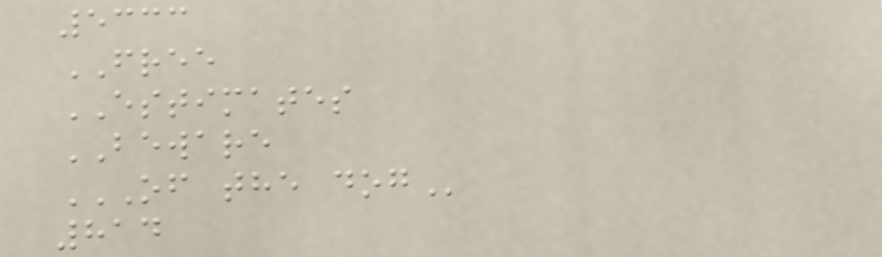5333
FREE
ESTIMATES
BEWARE
OF THE DOG
814
